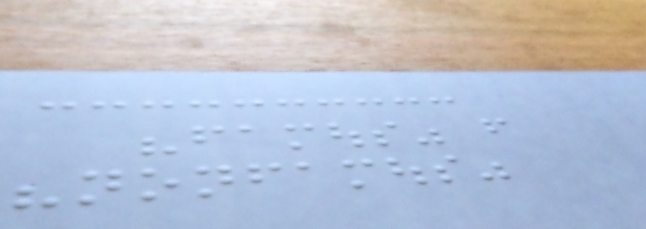"famous" from
"nonfamous"
